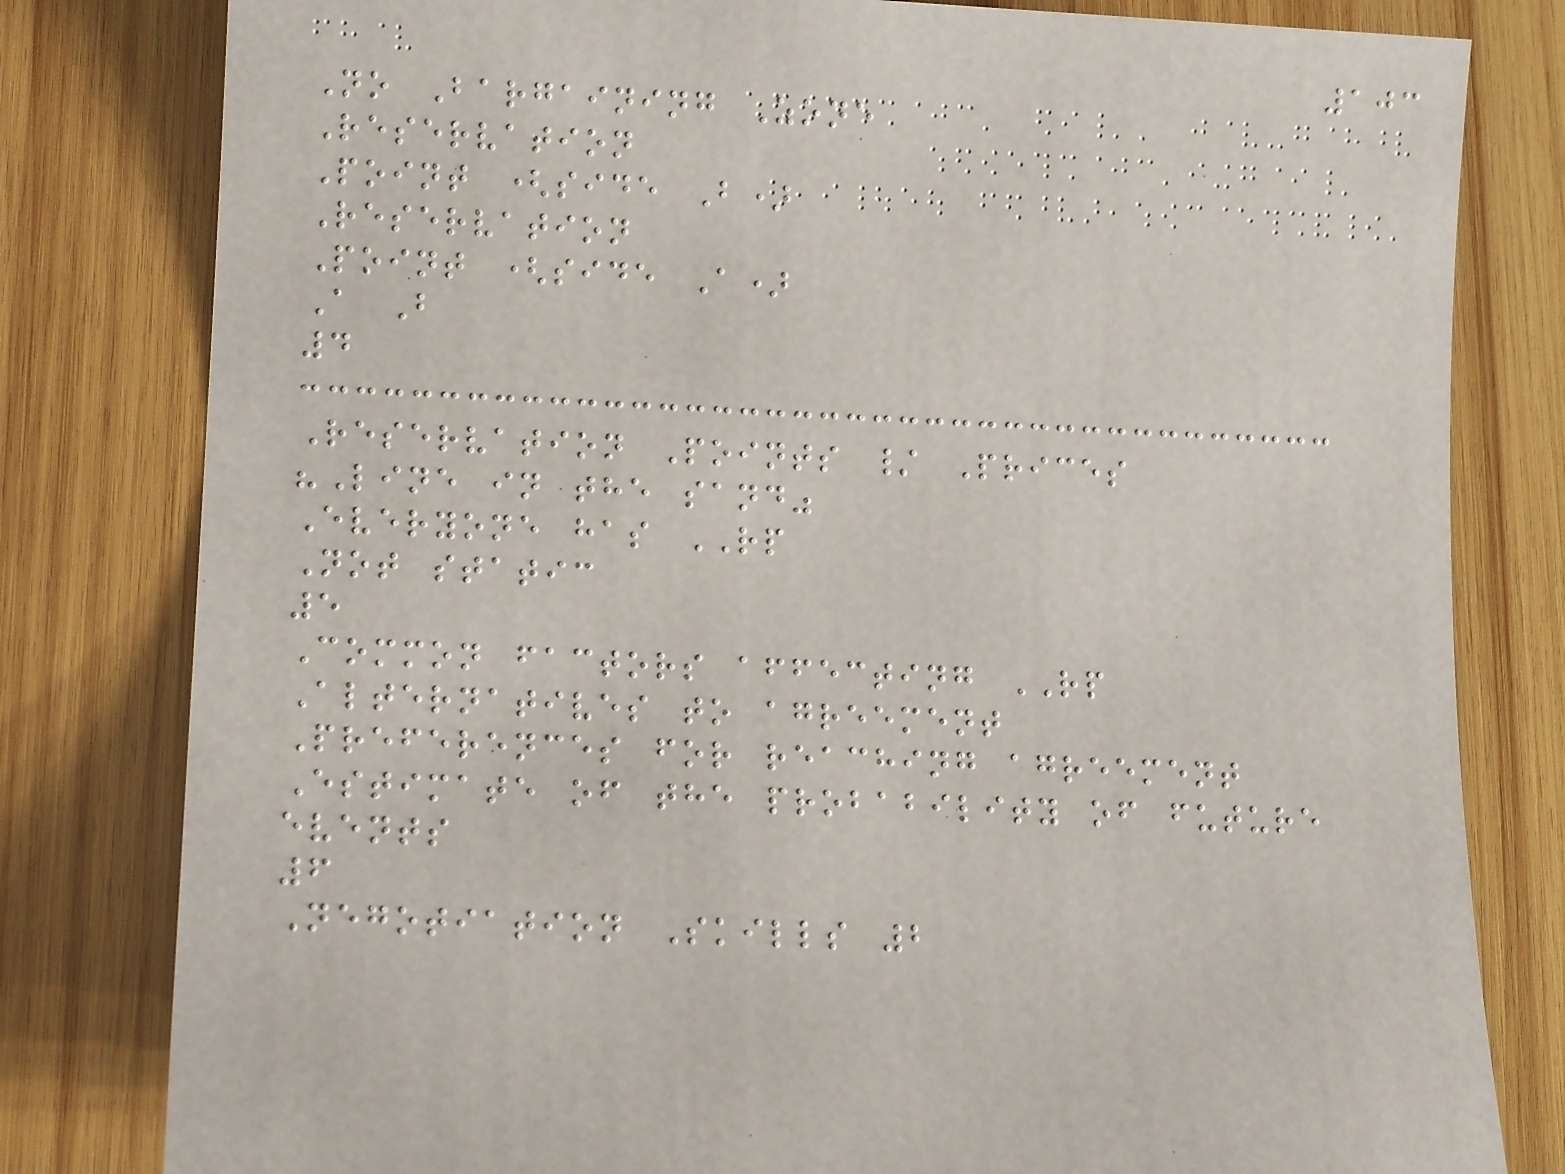103
No Bargaining Zone
Reservation
Point (side B)
Reservation
Point (side A)
A B
4
Reservation Points / Prices
"Line in the sand"
Everyone has RP
Not static
5
Common factors affecting RP
Alternatives to agreement
Preferences for reaching agreement
Estimate of the probability of future
events
6
Negotiation Skills 2
